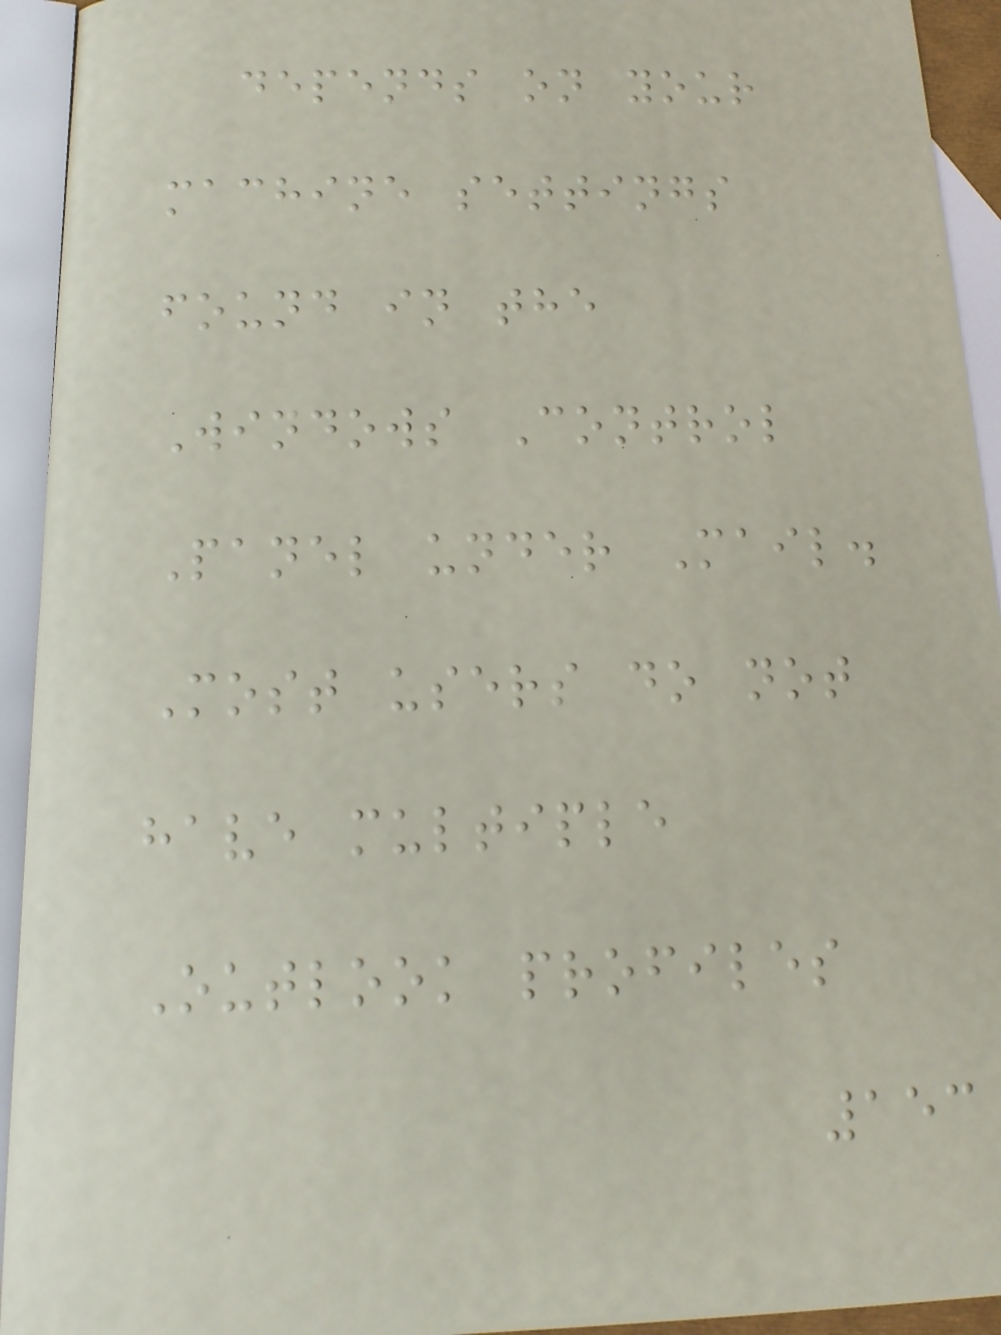depends on your
machine settings
found in the
Windows Control
Panel under Mail.
Most users do not
have multiple
Outlook profiles
153
